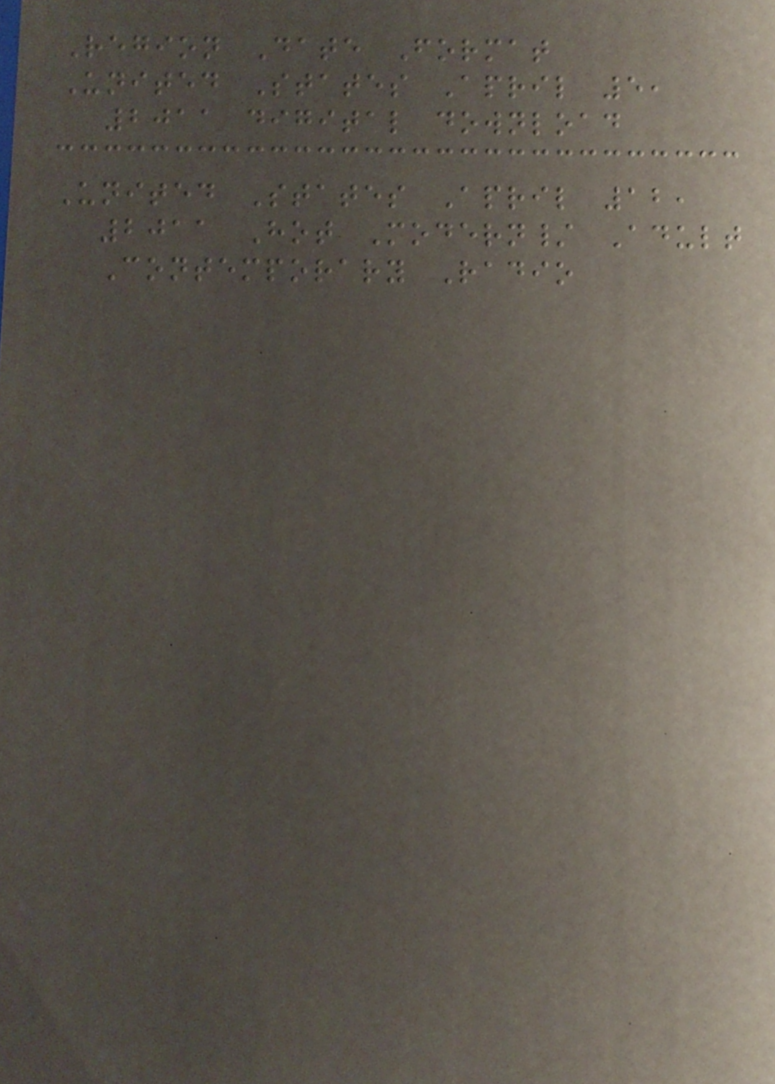Region Date Format
United States April 5,
2011 digital download
United States April 12,
2011 Hot Modern/ Adult
Contemporary Radio
